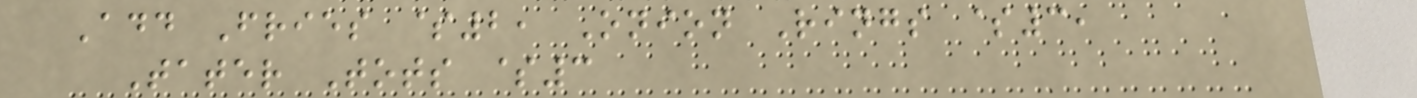Add Fries $2, Onion Rings $3,
Tater Tots $3
